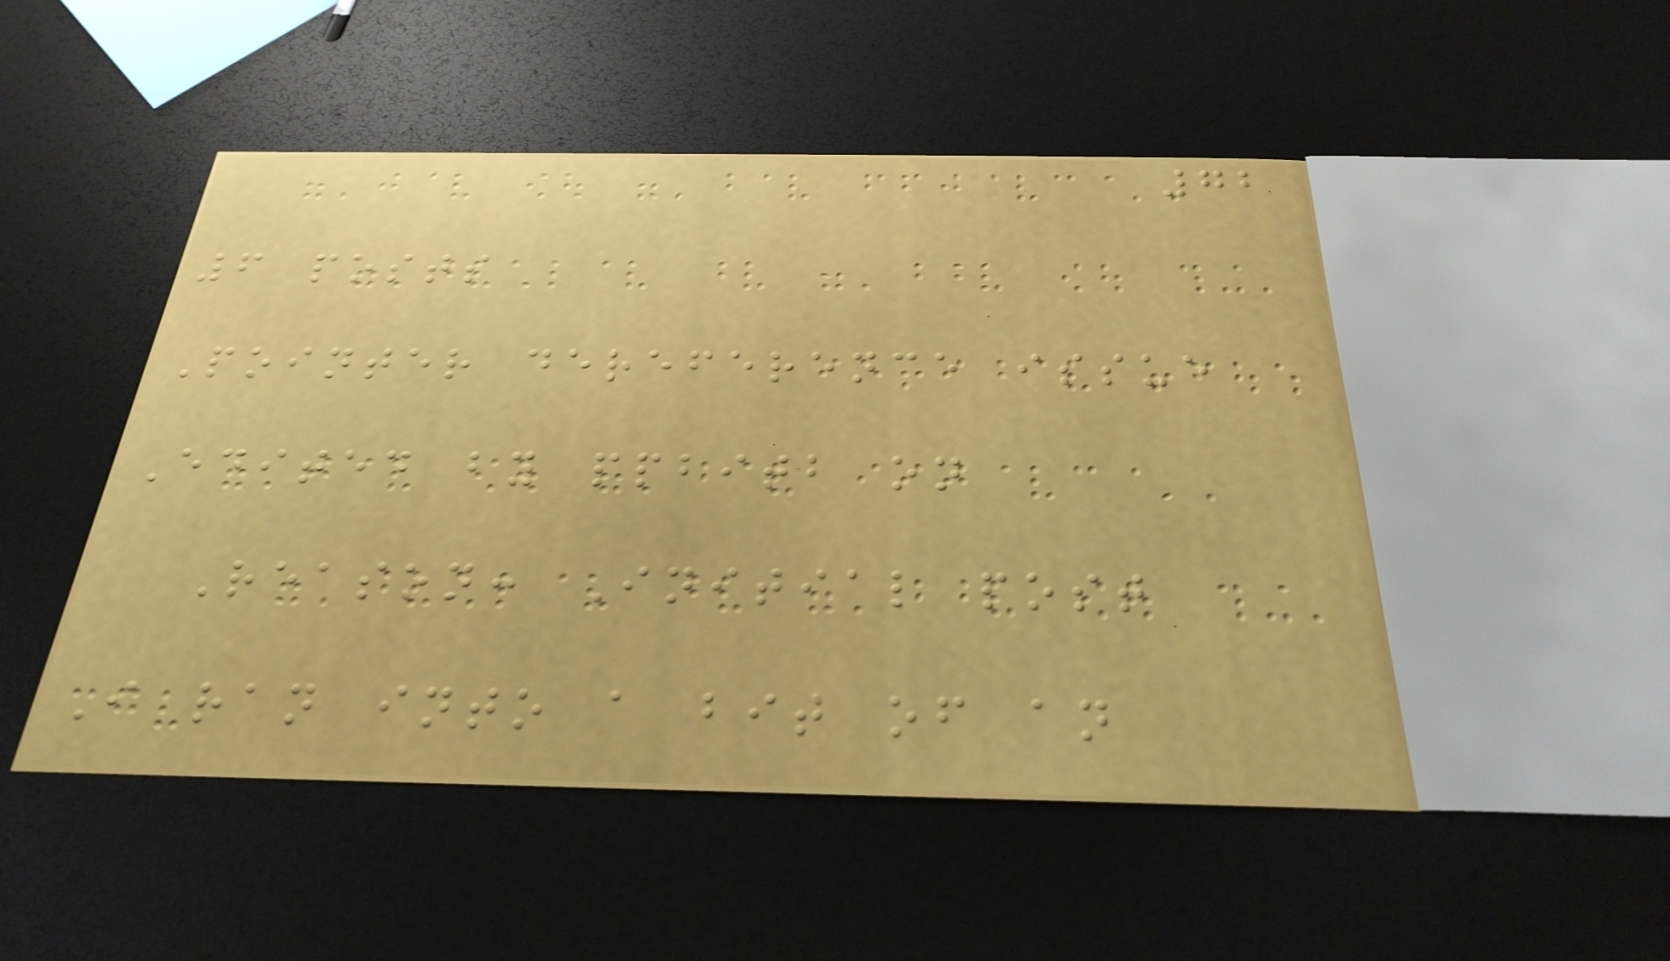72
6 posts
Pointer dereference issue
Edited by ppbitb on
Reason: Initial post
I ran into a bit of an
